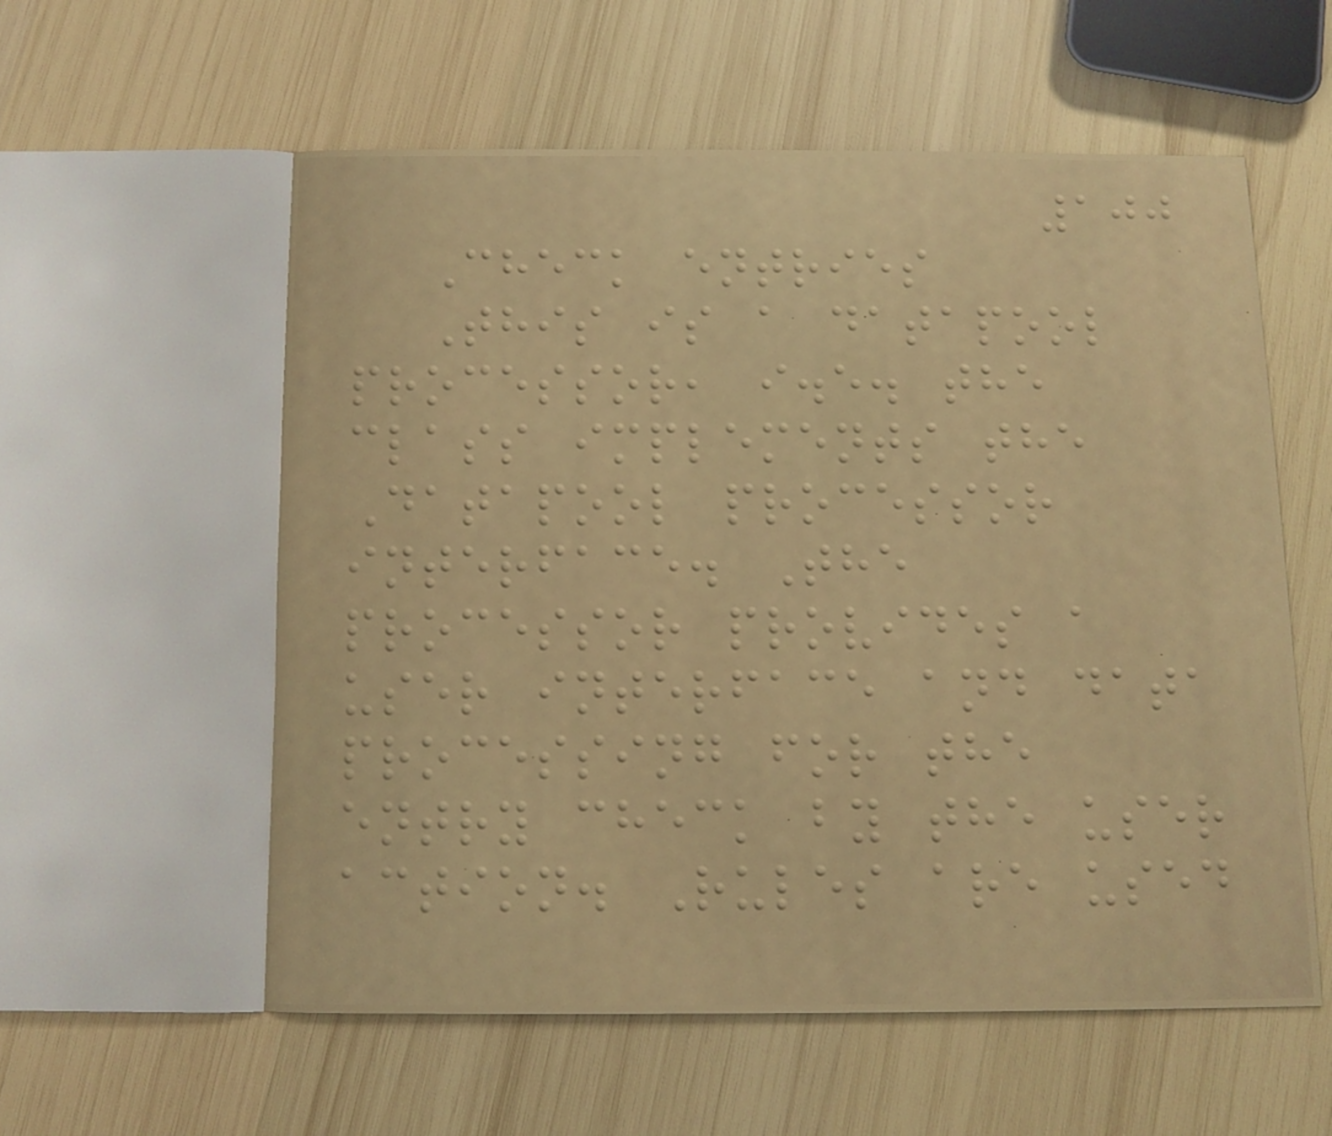100
Check entries
This is a datapool
processor, i.e. the
class implements the
Datapool processor
interface. The
processor provides a
user interface and data
processing for the
entry check by the user
action. Rules are used
